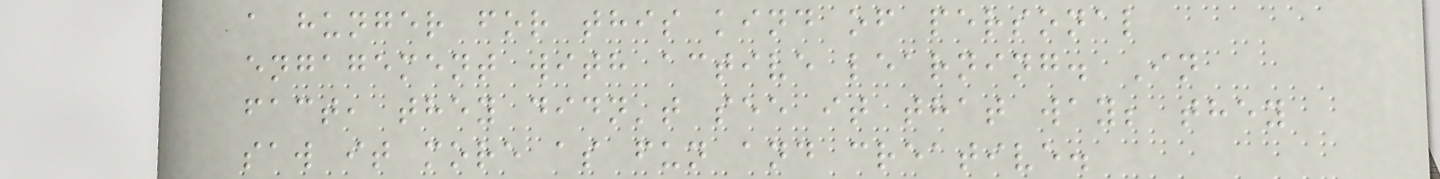a hunger for this kind of personal
engagement with active learning. In
fact, they didn't see it that way; they
saw it more as fun and creative.
